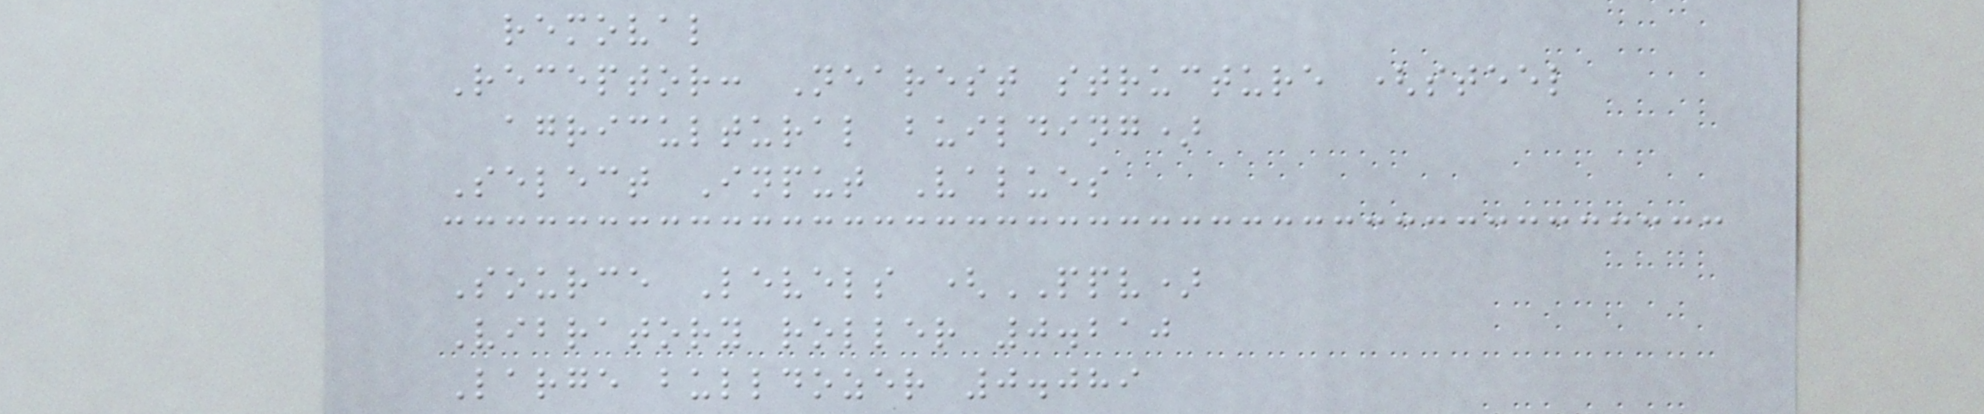removal
Receptor: Nearest structure (steel
agricultural building)
Select Input Values
Source Levels (PPV)
Vibratory roller 0.210
Large bulldozer 0.089
